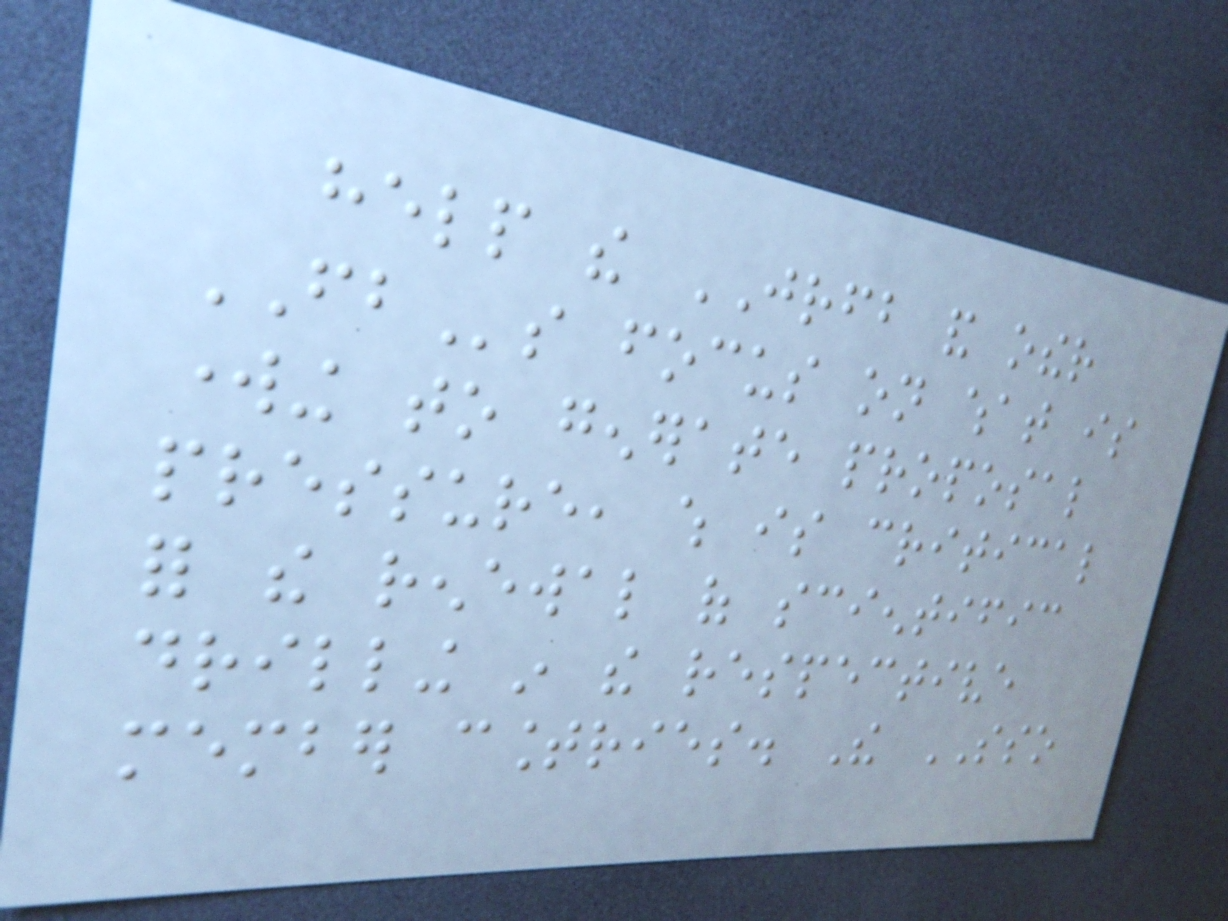help the JRFB and other
FBs focus on what is
working to generate proposal
pressure, which is critical
for the renewal of scientific
drilling in the respective
member countries. The SSO
